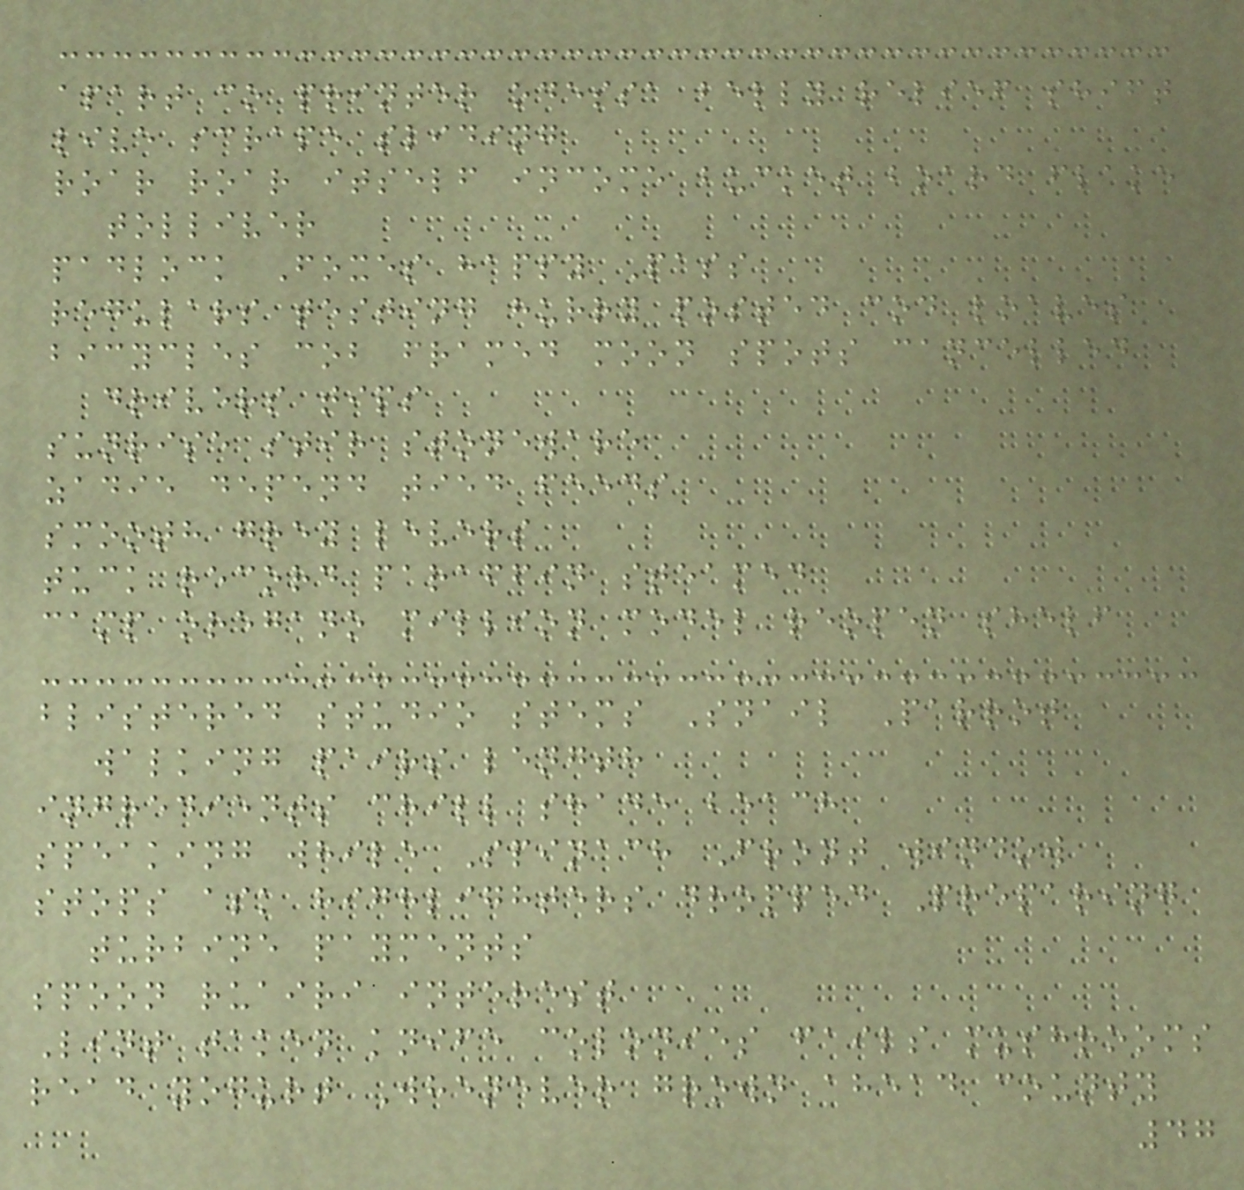apart co printer odessa belly relief shift
live scrape sliding
roar roar itself income bucket board flake
tolliver
padlock Foxes happy Pass
regulars testing hurry posted cod loaves
bicycles cob framed moon spots cancelled
drivers tips
sunrise stir stoneware
zadie depend tied feeds
smooth grey levers
tuck record paraffin steamed
camp oregano million model reopen shelf
blistered studio stems Snail Parrot
walking pairs length
ingredients chill shade beach
speaking while Spinach Front window
stops ask highlighters dropped Preparing
turbine payments
spoon ruairi interest
Lint taken knife colonies fails mushrooms
read yogurt Whenever grown ahead county
47
